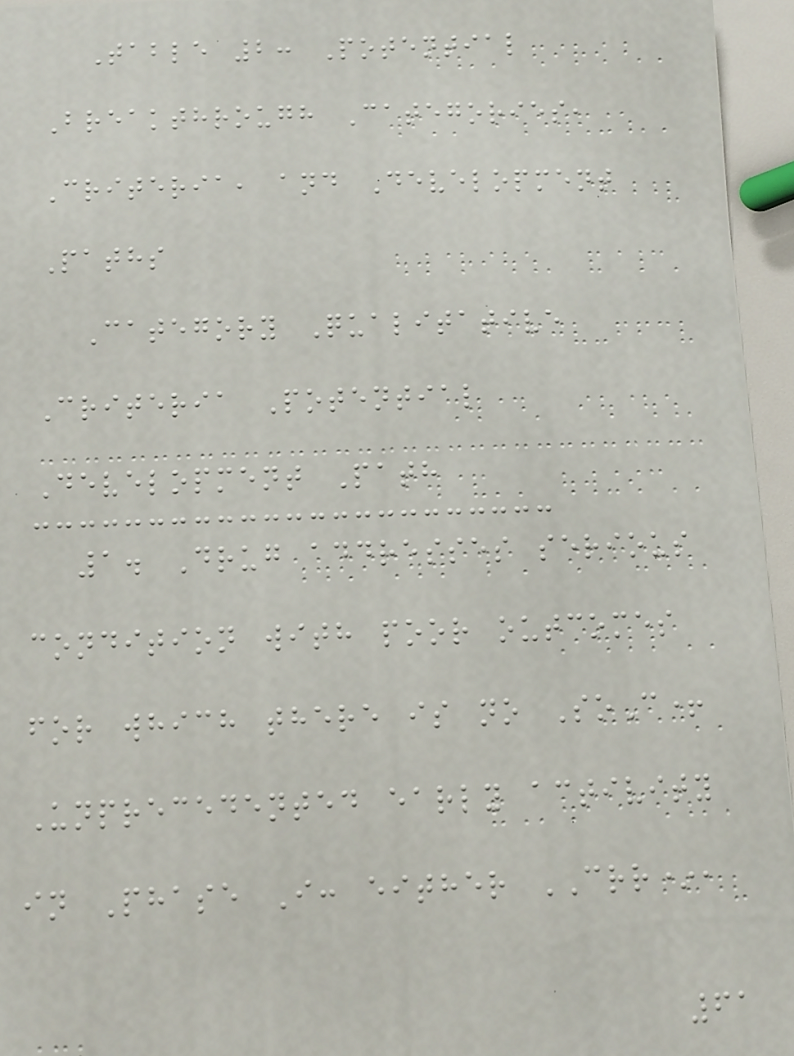Table 2: Potential
Breakthrough Categories,
Criteria, and Development
Paths
Category Qualitative
Criteria Potential
Development Path
1. Drug addresses serious
condition with poor outcomes
for which there is no SoC+
Unprecedented early activity
in Phase I: either CRR*,
61
